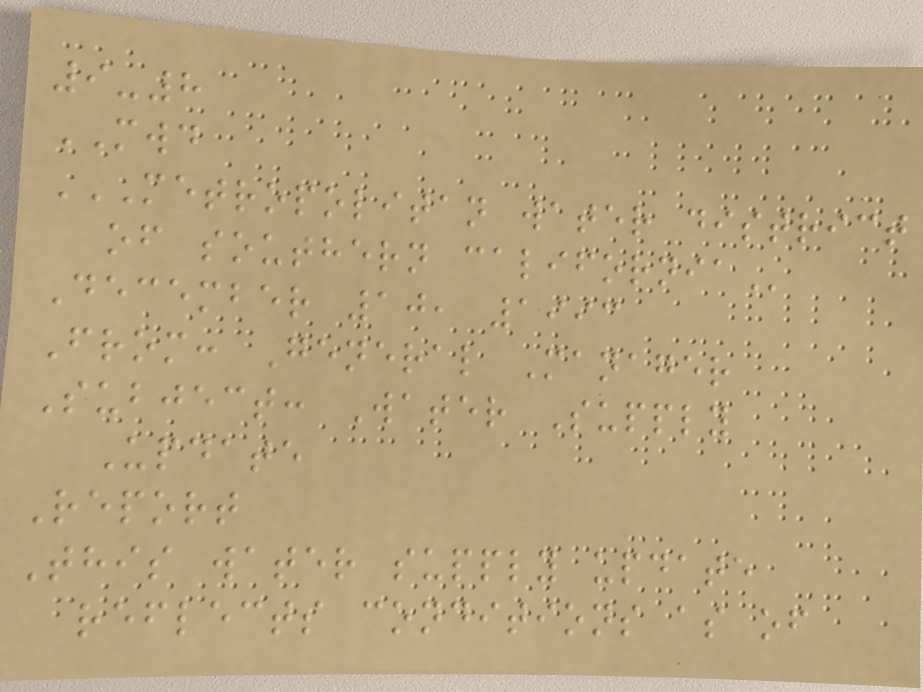9-8
MWD
METROPOLITAN WATER DISTRICT
OF SOUTHERN CALIFORNIA
December 10, 1993
From: General Manager
Subject: Water Supply
Update
Report
This water supply update
reflects conditions as of
